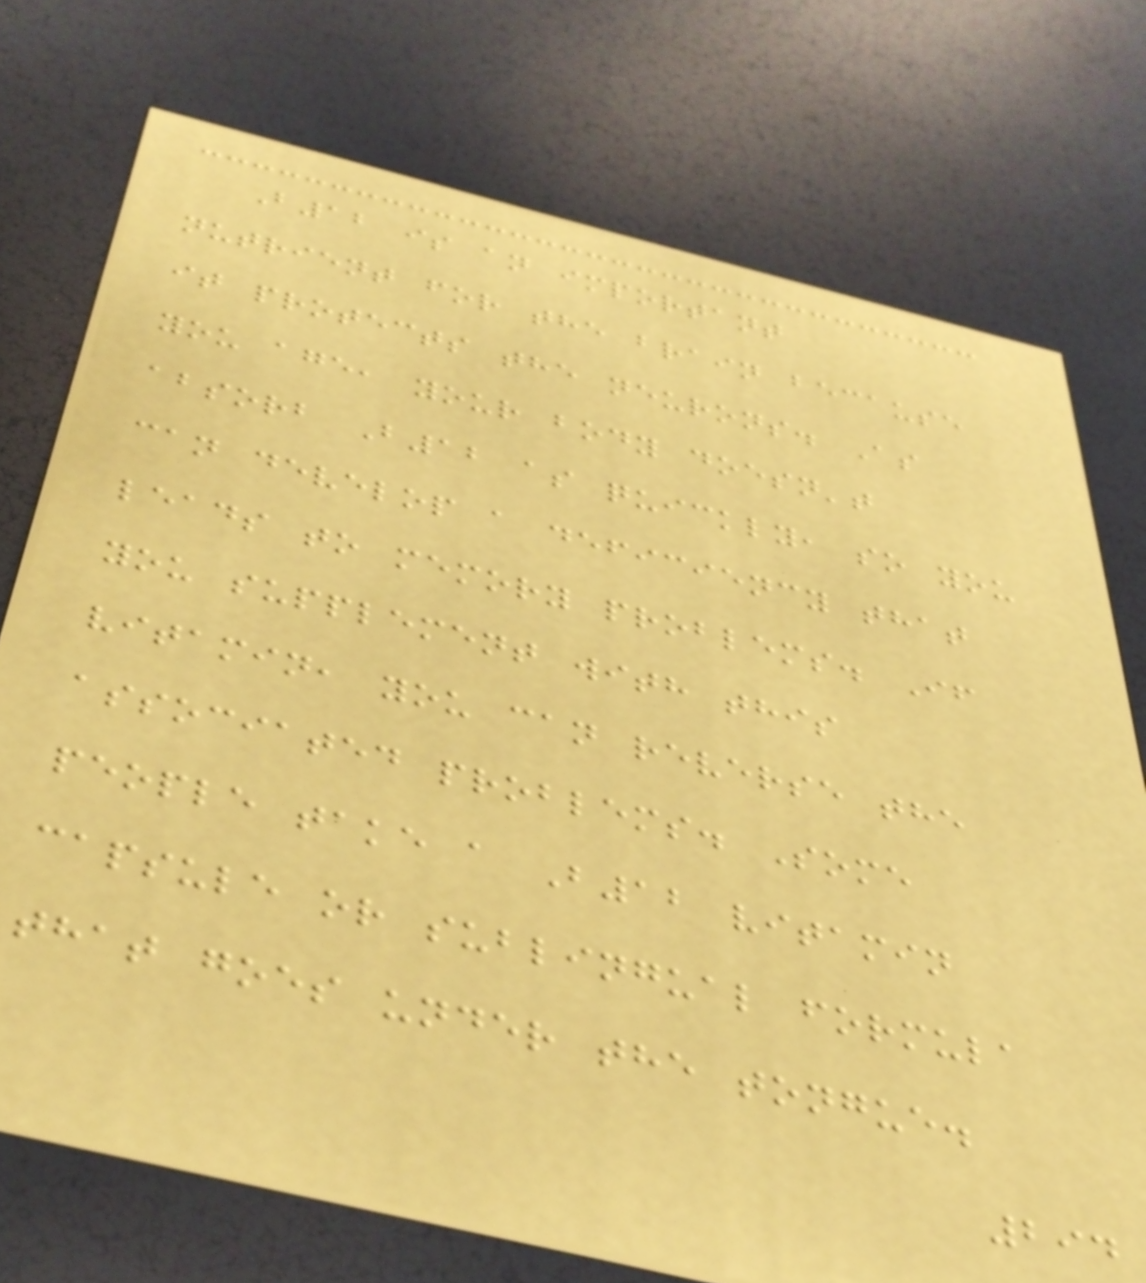B12 is an important
nutrient for the brain because
it protects the neurons. As
you age, your body doesn't
absorb B12 as quickly, so you
can develop a deficiency that
leads to memory problems. If
you supplement with this
vitamin, you can reverse the
associated problems. Some
people take a B12 vitamin
capsule or sublingual formula
that goes under the tongue.
294
